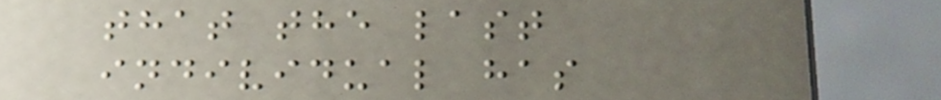that the last
individual has
